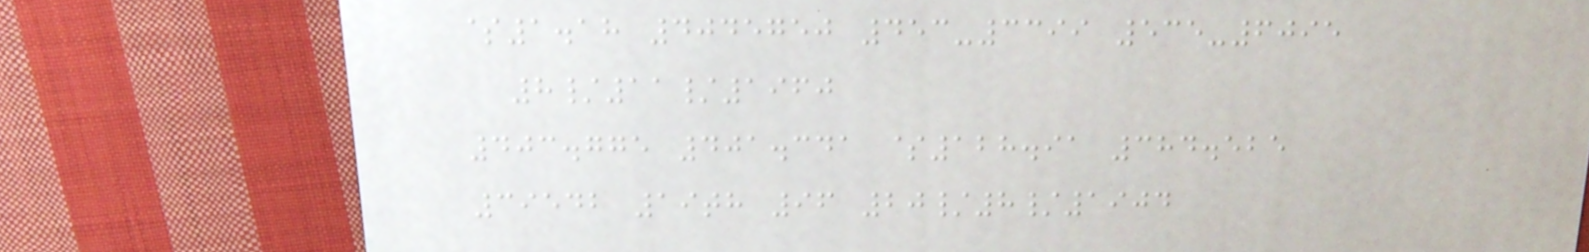$1.18 4045750 453-3399 535-6095
8/11/1960
403.775 401.341 $128.91 384.525
39542 19th 96 20/8/1904
